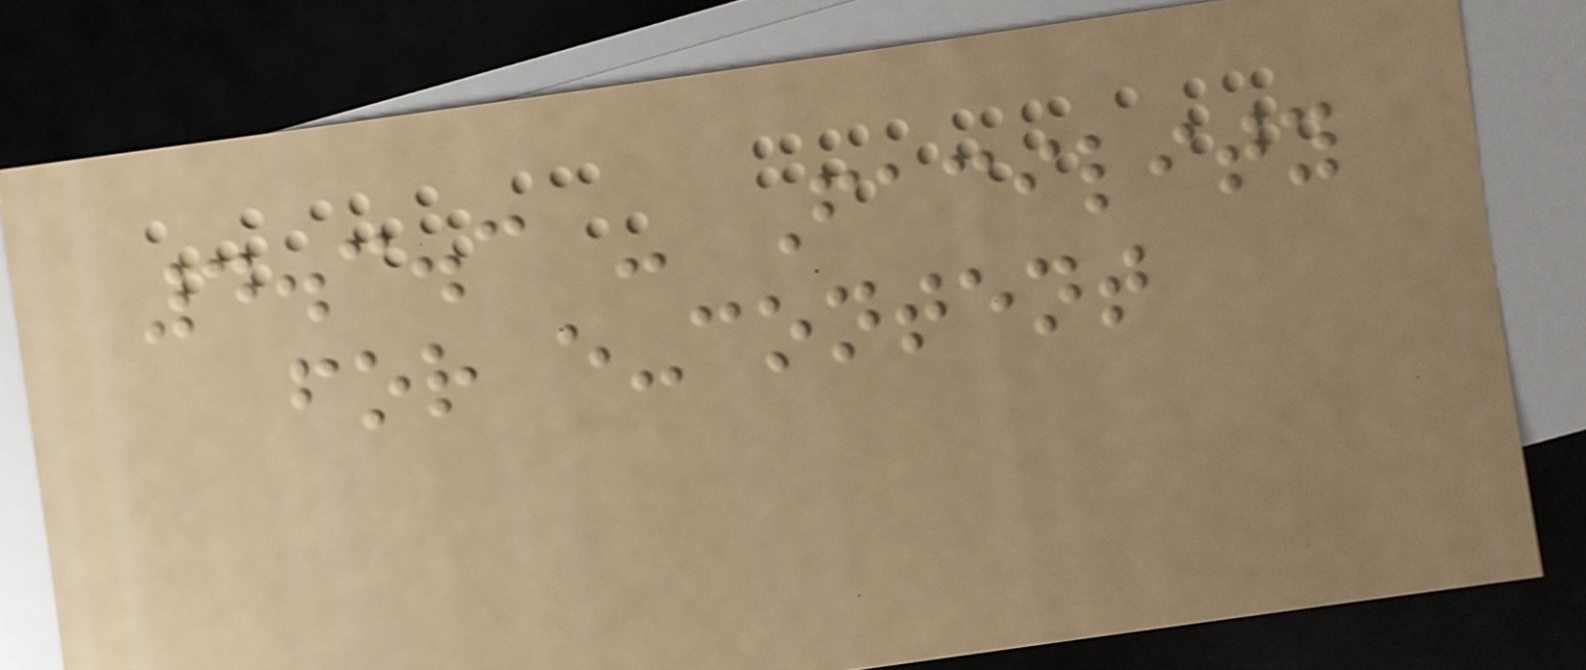4.3.3 - Facility
for e-content
